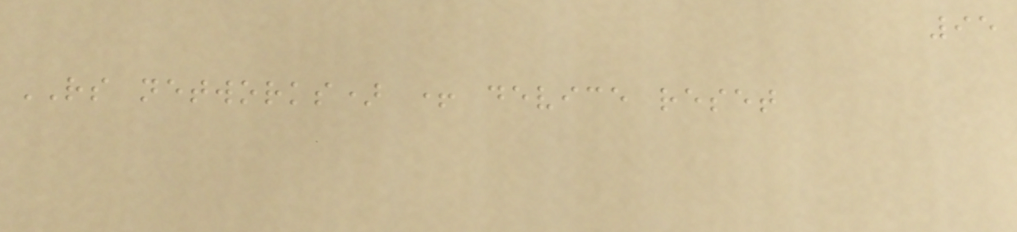95
RS networks) + device reset
